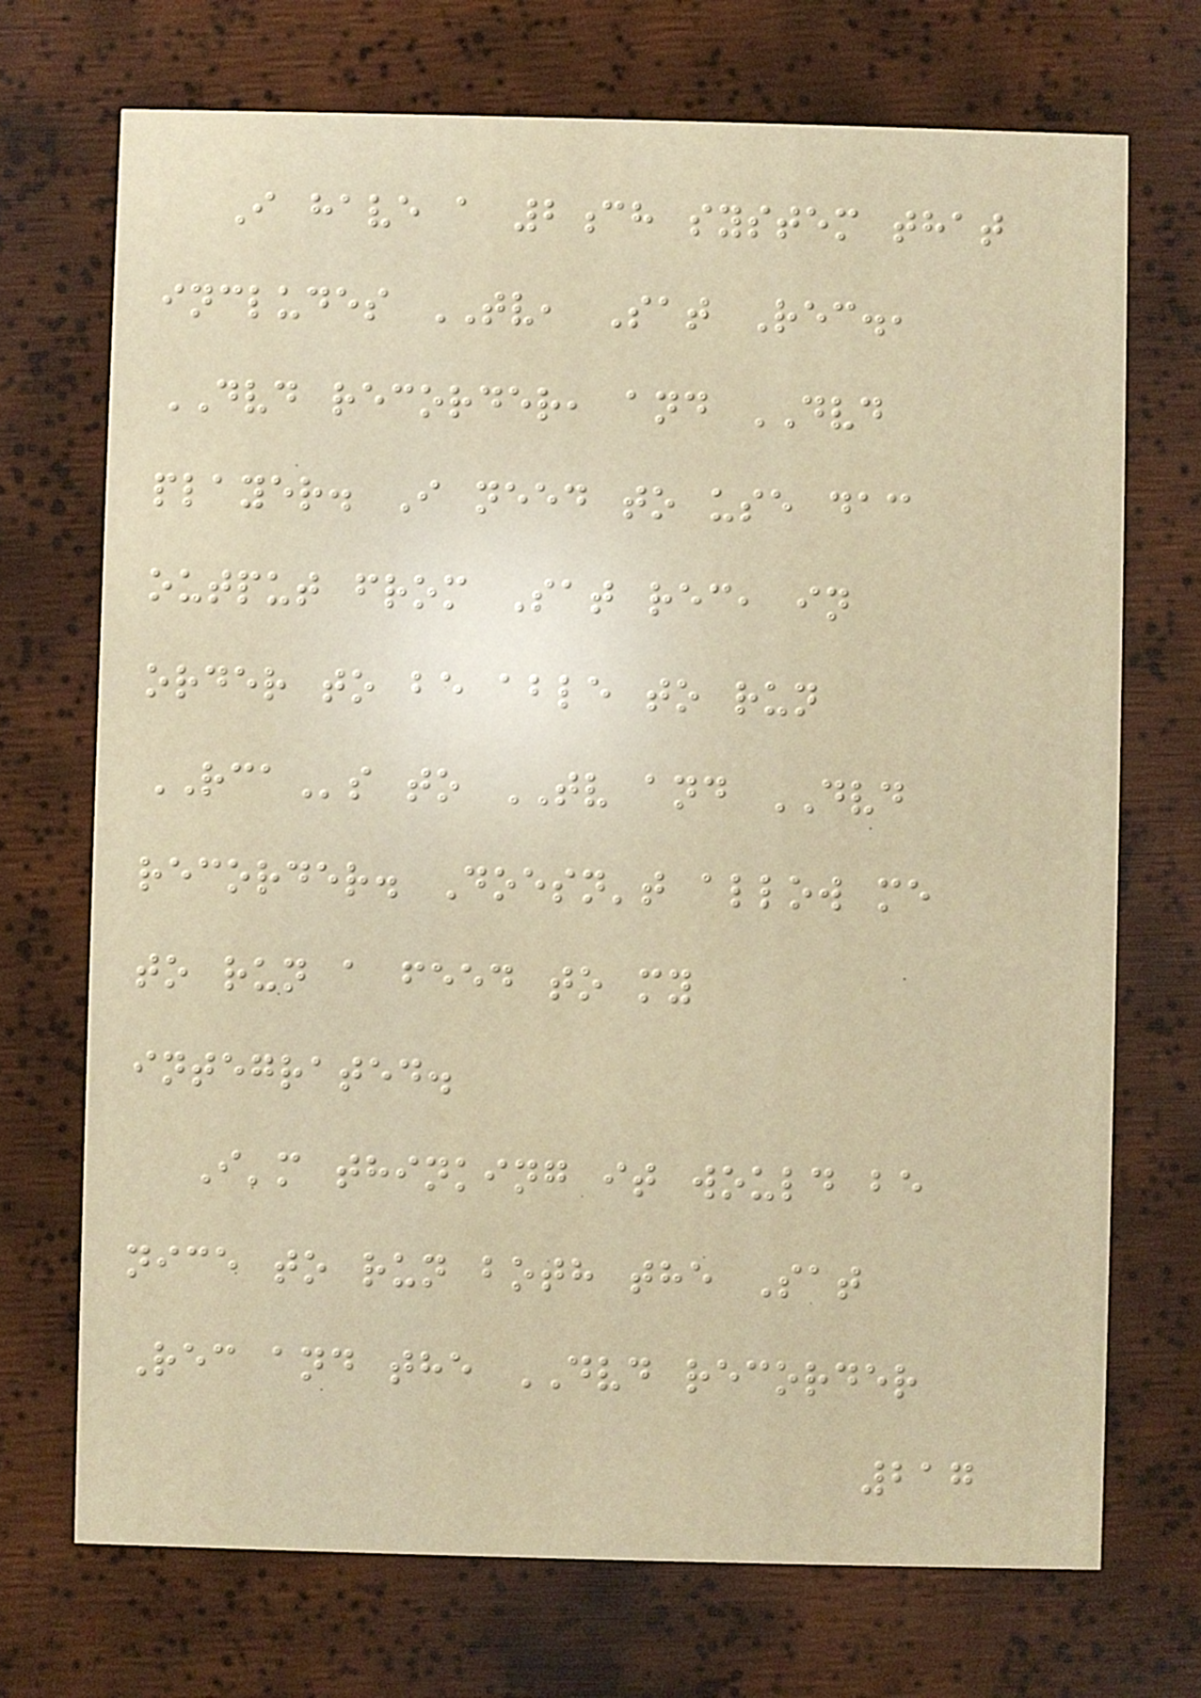I have a 2ch system that
includes TV, Sat Rec.,
DVD recorder, and DVD
player. I need to use dac
output from Sat rec, in
order to be able to run
RCAs to TV and DVD
recorder. Doesn't allow me
to run a feed to my
integrated.
I'm thinking it would be
nice to run both the Sat
Rec and the DVD recorder
217
